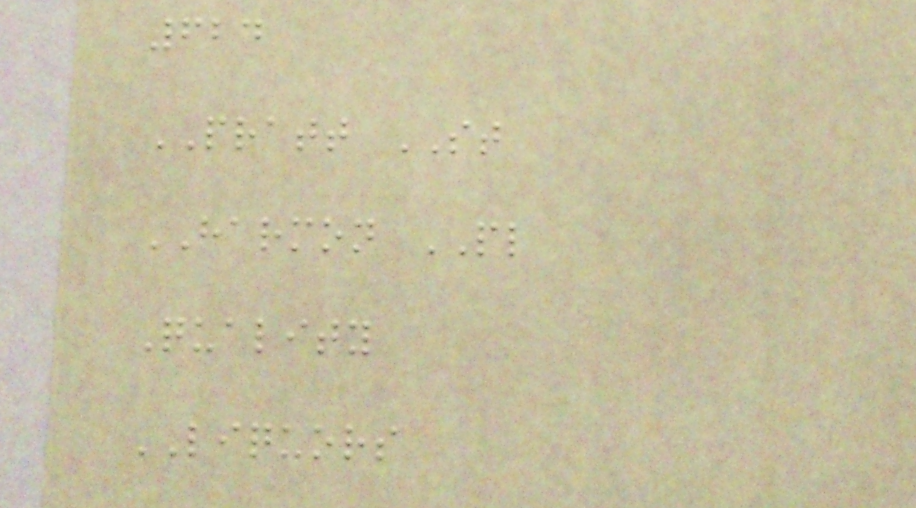624
PRATT ST
HARMON PL
Quality
LIQUORS
